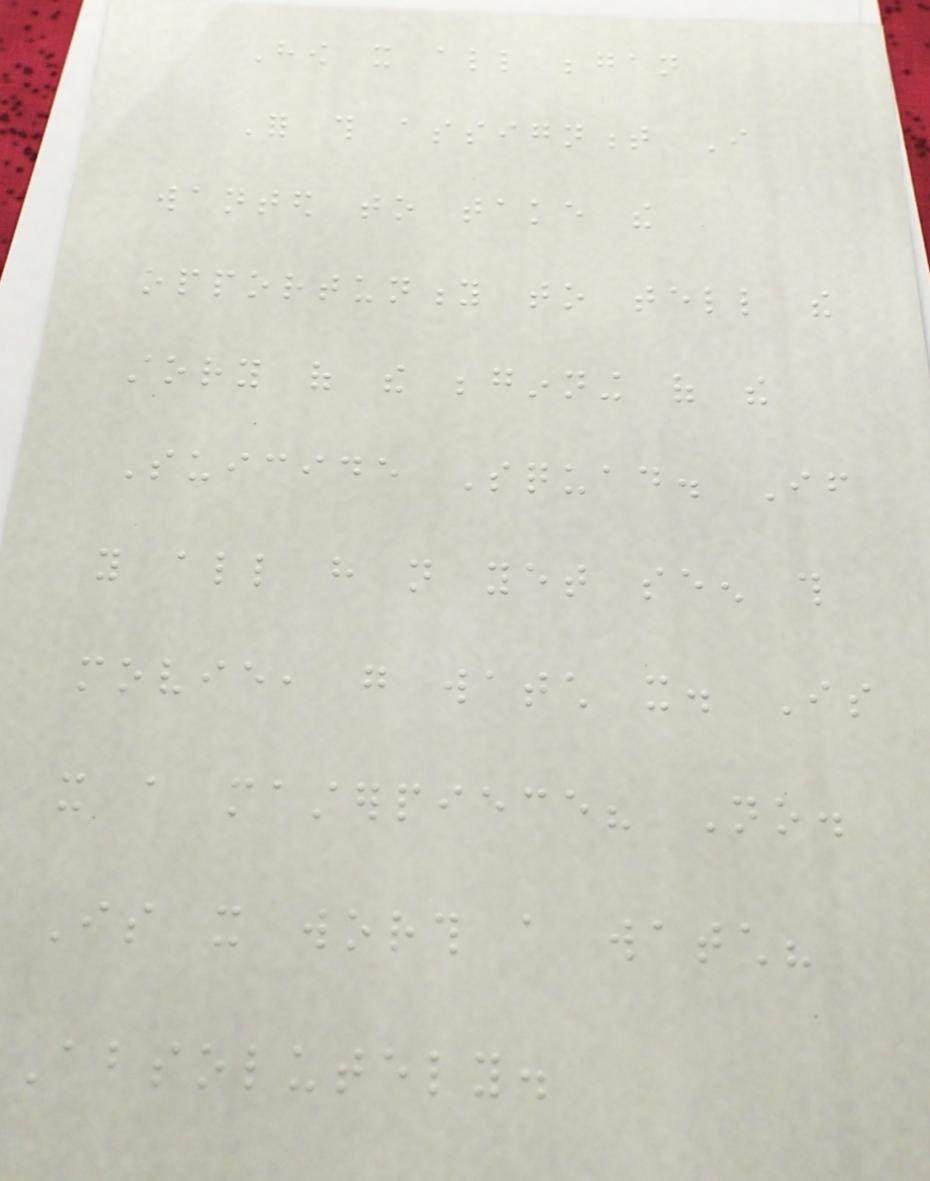How it all began
For this assignment I
wanted to take the
opportunity to tell the
story of the beginning of the
Suicide Squad. If
you all have not yet seen this
movie, go watch it. Is
it a masterpiece? No.
Is it worth a watch?
Absolutely.
